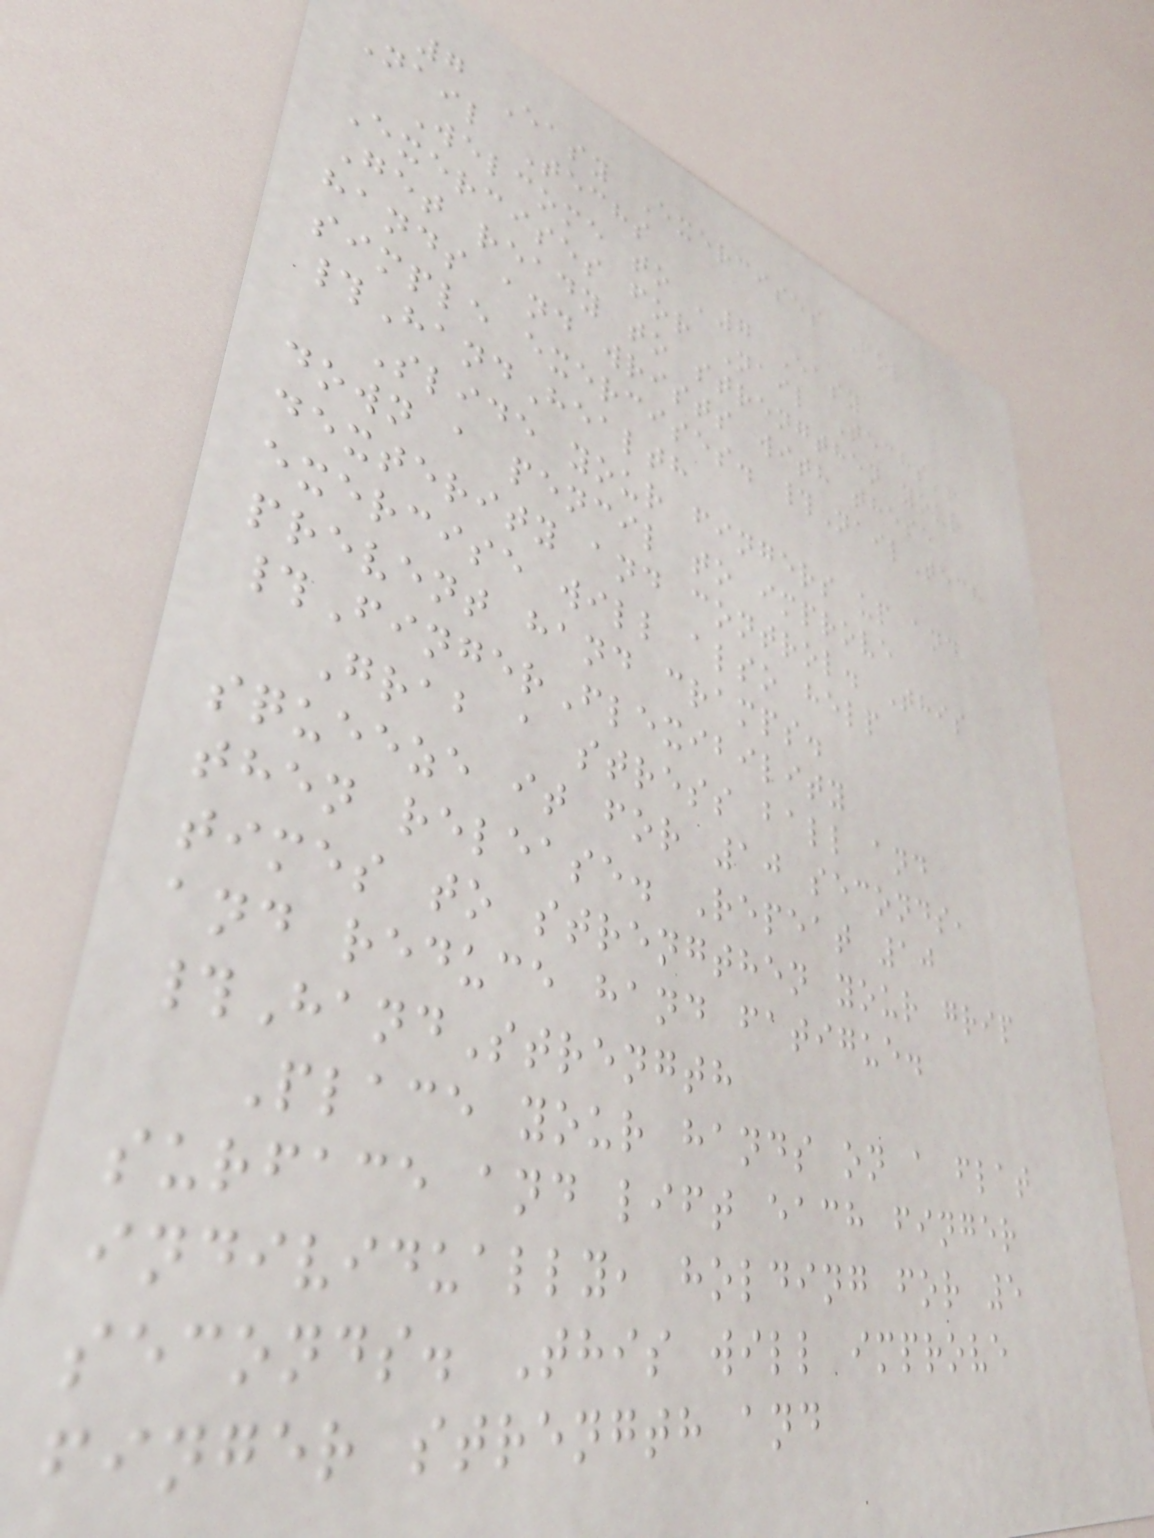7 Easy Exercises For
Nail Techs
Welcome to '7 Easy
Exercises for Nail Techs'!
Get ready to strengthen your
hands and wrists with these
simple exercises. #NailTech
#HandHealth
Slide your fingers up and
down a pencil to improve
dexterity and control. This
exercise will also help
prevent hand cramps.
#FingerFlexibility
Grab a stress ball and
squeeze it for 10 seconds,
then release. Repeat 10
times to strengthen your grip
and reduce hand fatigue.
#HandStrength
Place your hands on a flat
surface and lift each finger
individually, holding for 5
seconds. This will improve
finger strength and
